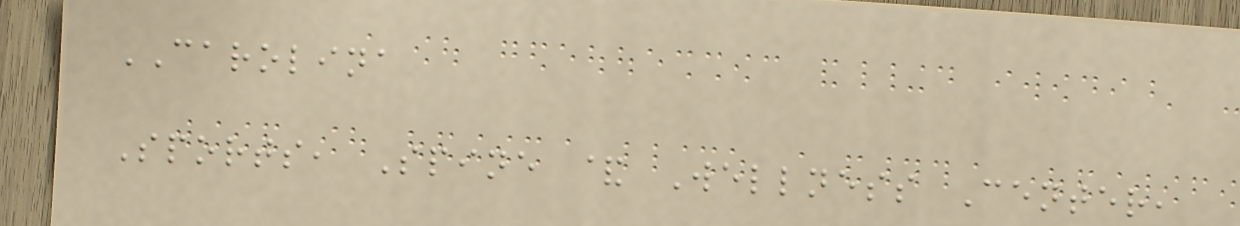CAROLINA
Sports, Spine & Wellness Center,
